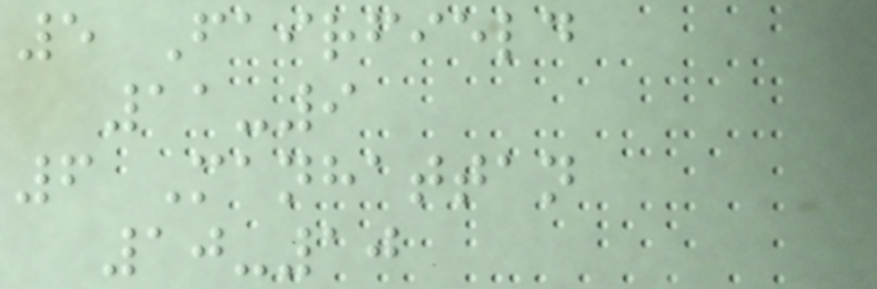5 Fairfield
11-9
6 Manhattan
10-10
